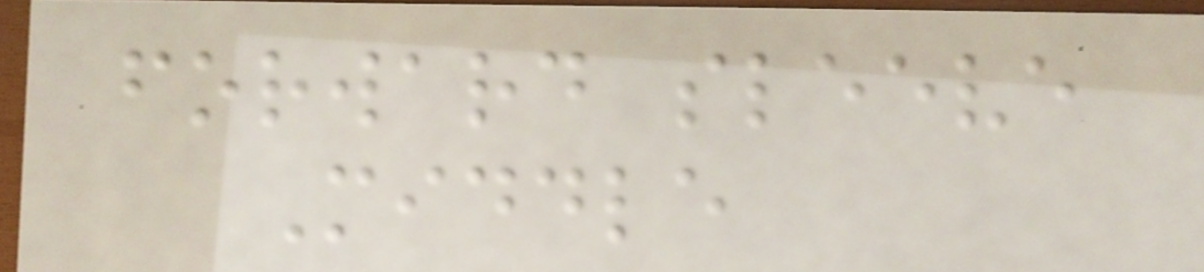forward sleeve
Middle
